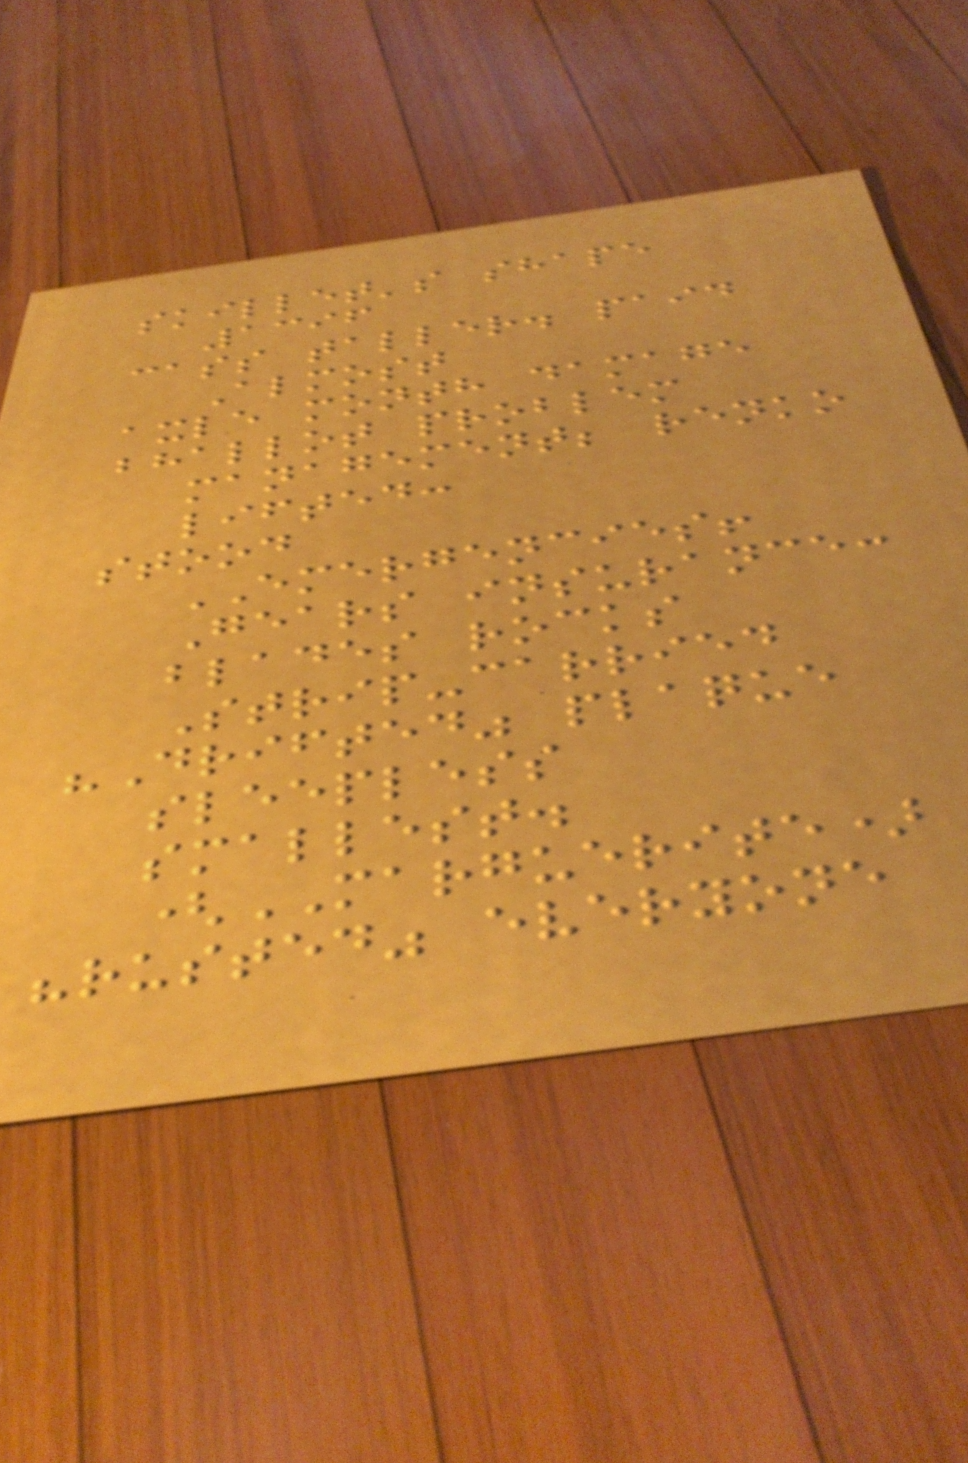skillet's shape
1396
cass taller. paid
Almost
axle month damage
bhallot problem
management; renko
lifted:
stood
EMERGENCIES!
Gears insurance:
blades rocks
Strip-carried
"Drifted" plaque
sleepless
smallest.
(MARGUERITE)
"rusted" everyone
